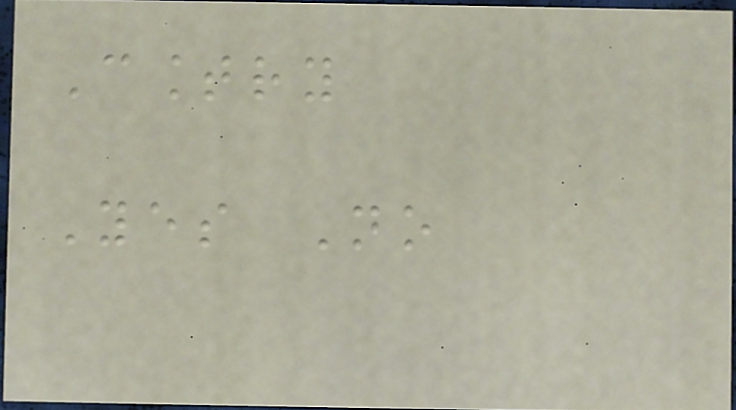Country
Yes No
